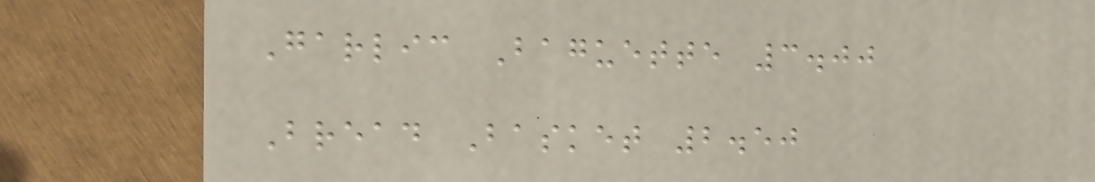Garlic Baguette 3.00
Bread Basket 2.50
